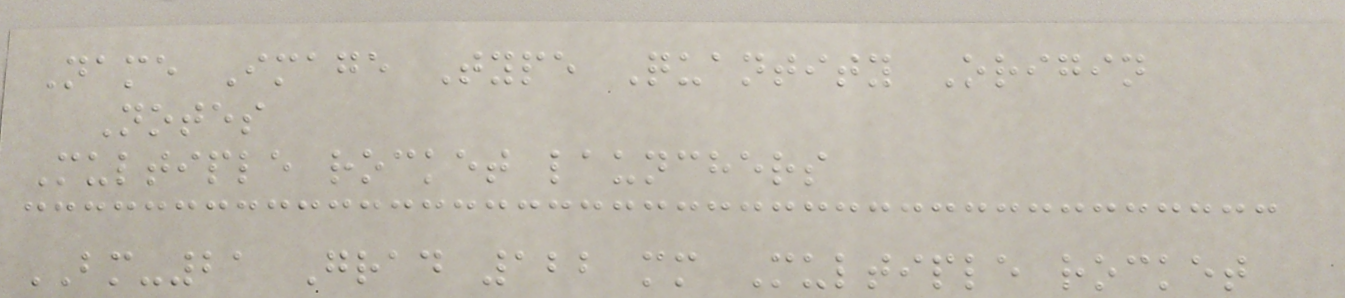Name Image Type Quantity Origin
Notes
Multiple rocket launchers
BM-21 Grad 122 mm Multiple rocket
